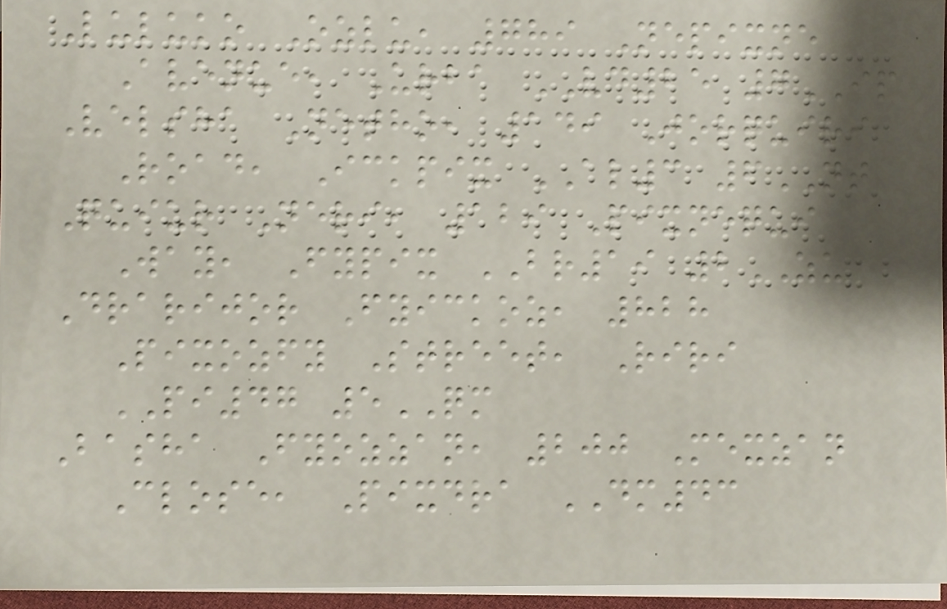Luluko Ozlu, 789 Nepixne
Avenue, Urba VD25 7IP
Velsha Netho, 149 Jorquiri
Road, Ickpix AL3 6NT
Quiur Neri, 129 Pixnequi
Way, Fypix BR19 2ZU
Drarijor Fyickoz, 828
Pixozfy Street, Riri
PI47 5QM
Basha Fyozzan, 200 Mexzan
Close, Pixdra DM43
